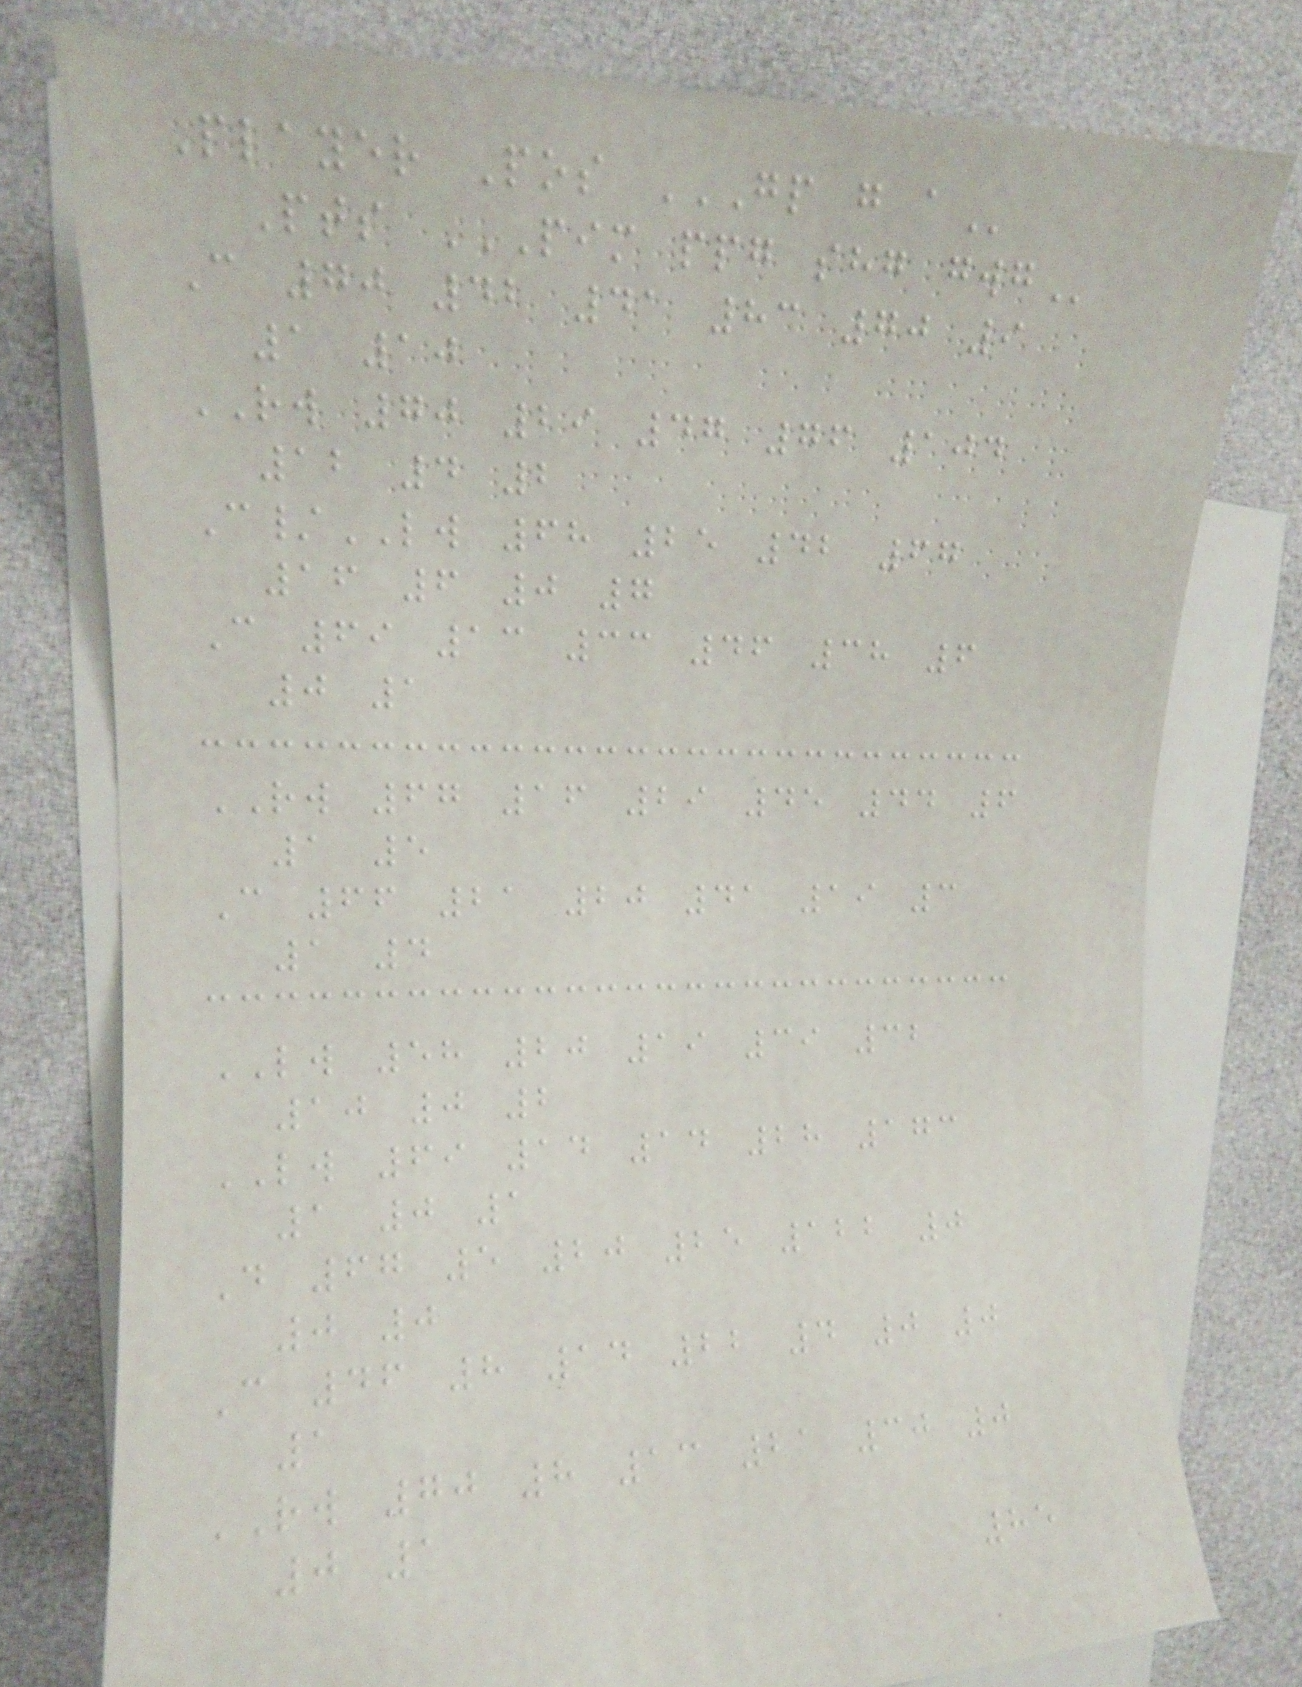Player Pos GP G A
Pts PIM PPG SHG GWG
C 70 42 41 83 70 9
1 10
RW 70 29 47 76 104
12 4 2
C/LW 68 25 42 67
16 6 0 7
C 69 13 33 46 38 6
0 1
RW 67 16 29 45 44 6
1 5
C 66 21 20 41 19 3
1 4
LW 58 20 19 39 32
10 0 2
LW 69 14 14 28 173
1 0 1
D 67 5 20 25 122 0
0 0
C 46 8 14 22 4 0 0
1
RW 70 8 13 21 30 0
0 1
85
